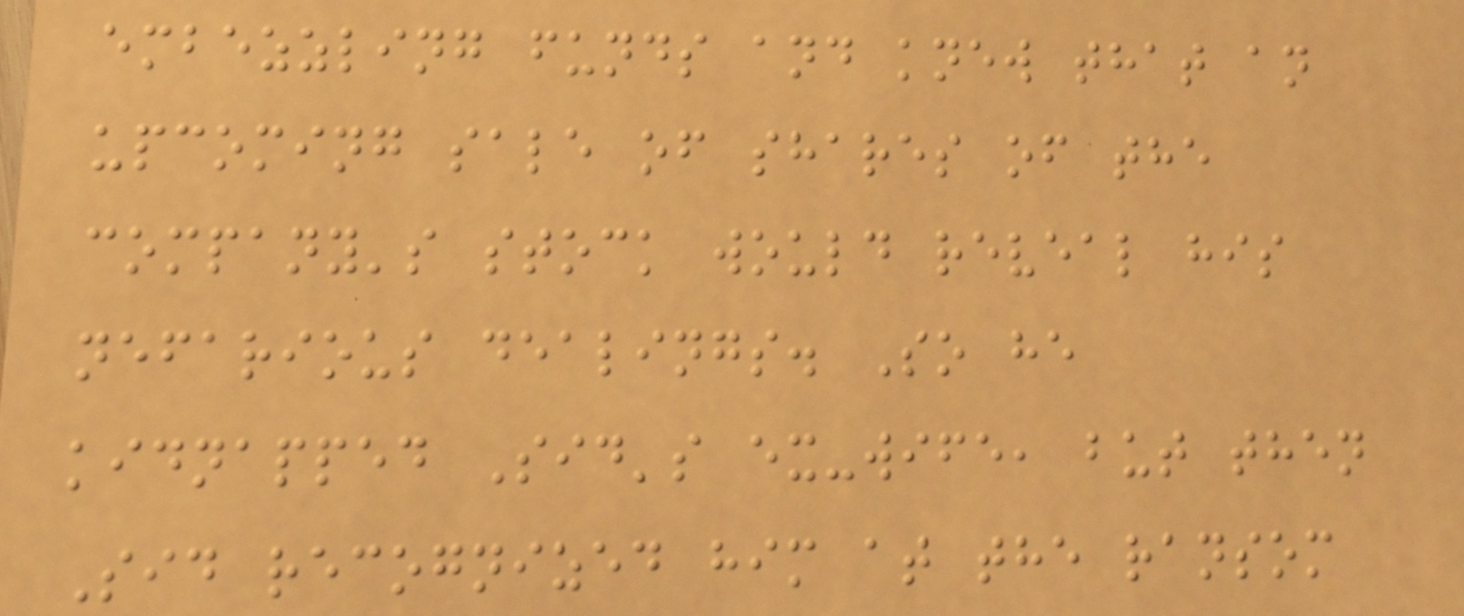embezzling funds and knew that an
upcoming sale of shares of the
company's stock would reveal his
nefarious dealings. So he
kidnapped Sid's ex-wife, but then
Sid recognized him at the ransom
